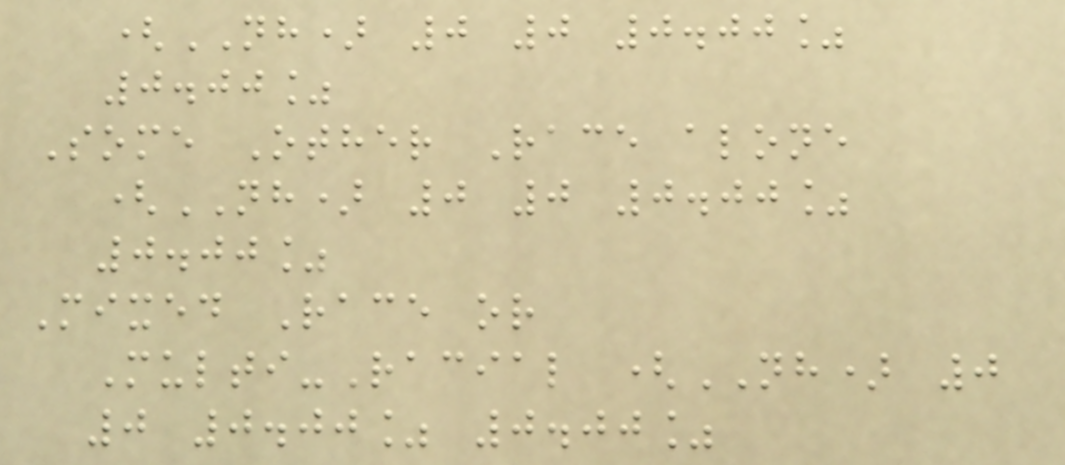(NH) 0 0 0.00%
0.00%
Some Other Race alone
(NH) 0 0 0.00%
0.00%
Mixed Race or
Multi-Racial (NH) 0
0 0.00% 0.00%
